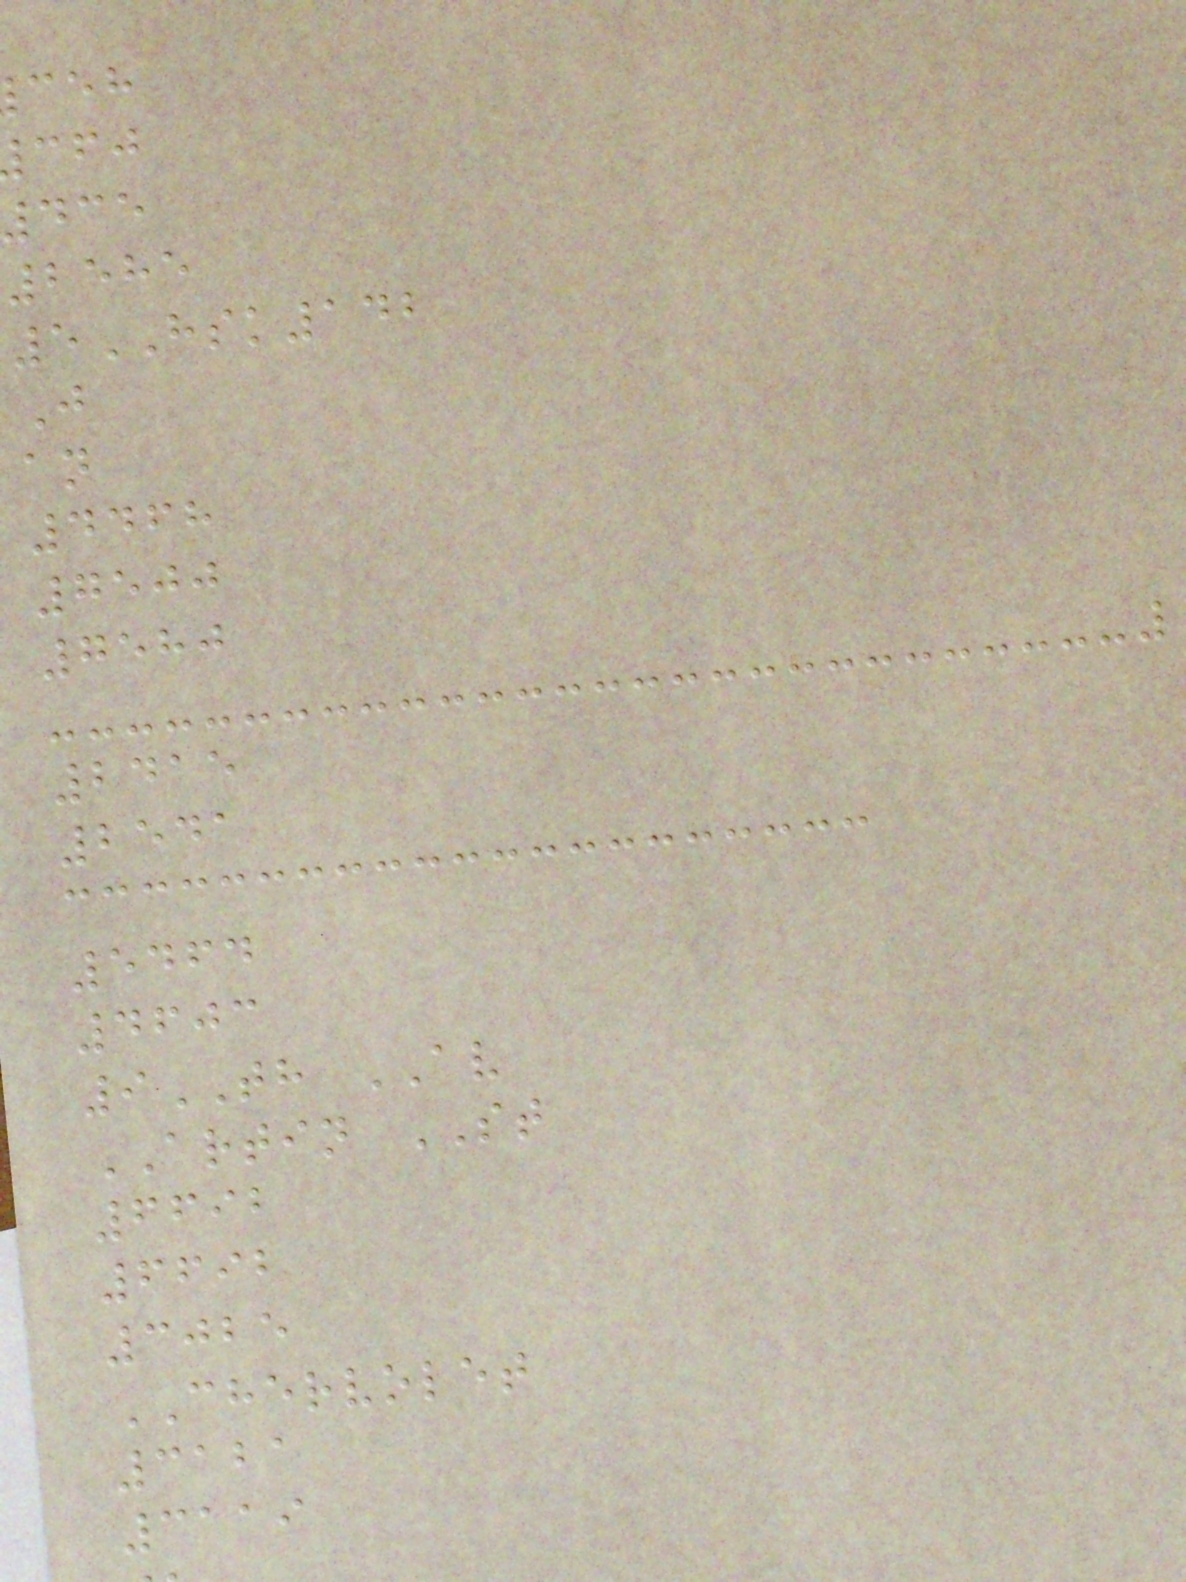2585
5HSK142
J
an
4468
7500
7580
2415
2541
5464
4603
9TH AV
ARTIN ST
6692
6692
3025
CHERVOLET
3121
3119
